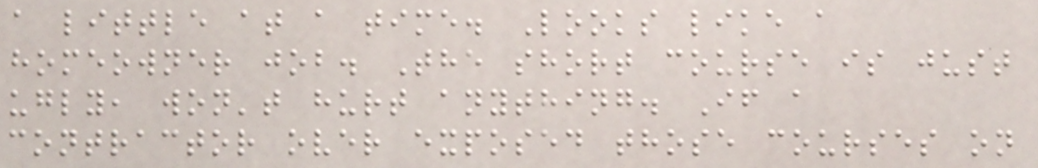a little at a time. Looks like a
homeowner job. The short course is just
ugly, won't hurt anything. If a
contractor over exposed those courses on
